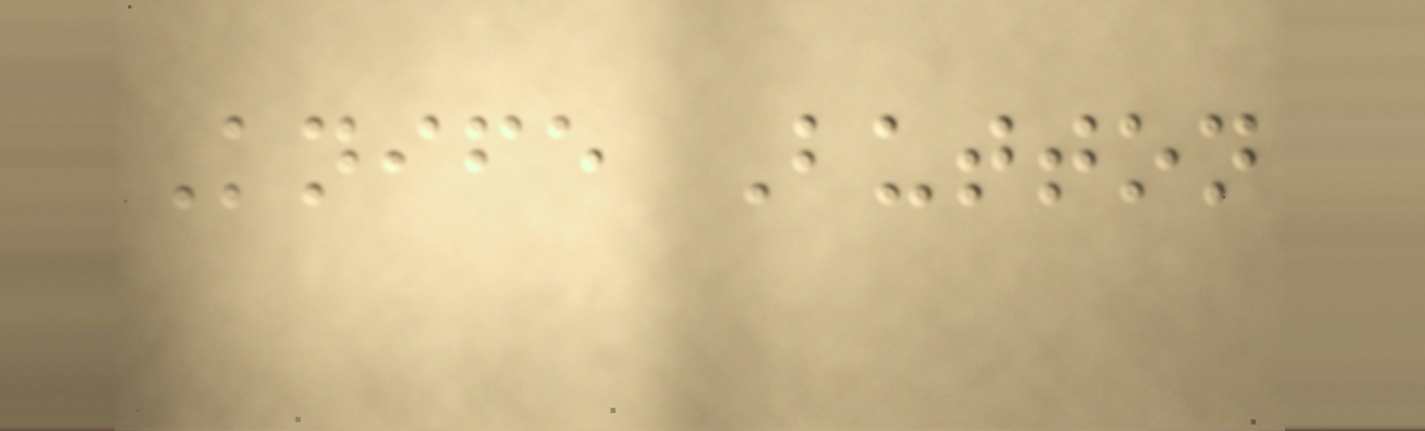Knife Button
